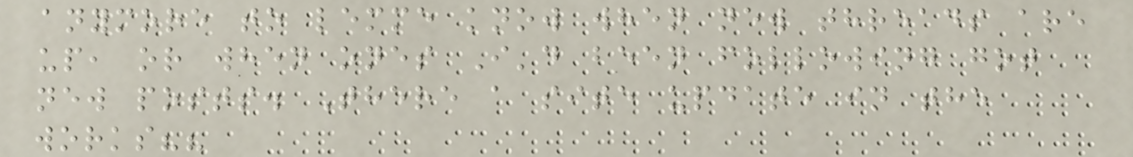anymore to lemme know when new threads are
up, or when ones I'd been following got
new posts. There a site update in the
works??
